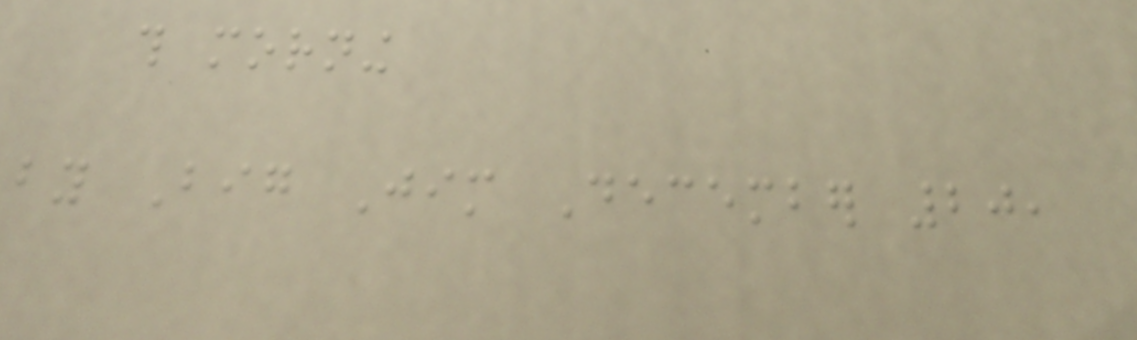this morning
by Big Jim December 20,
